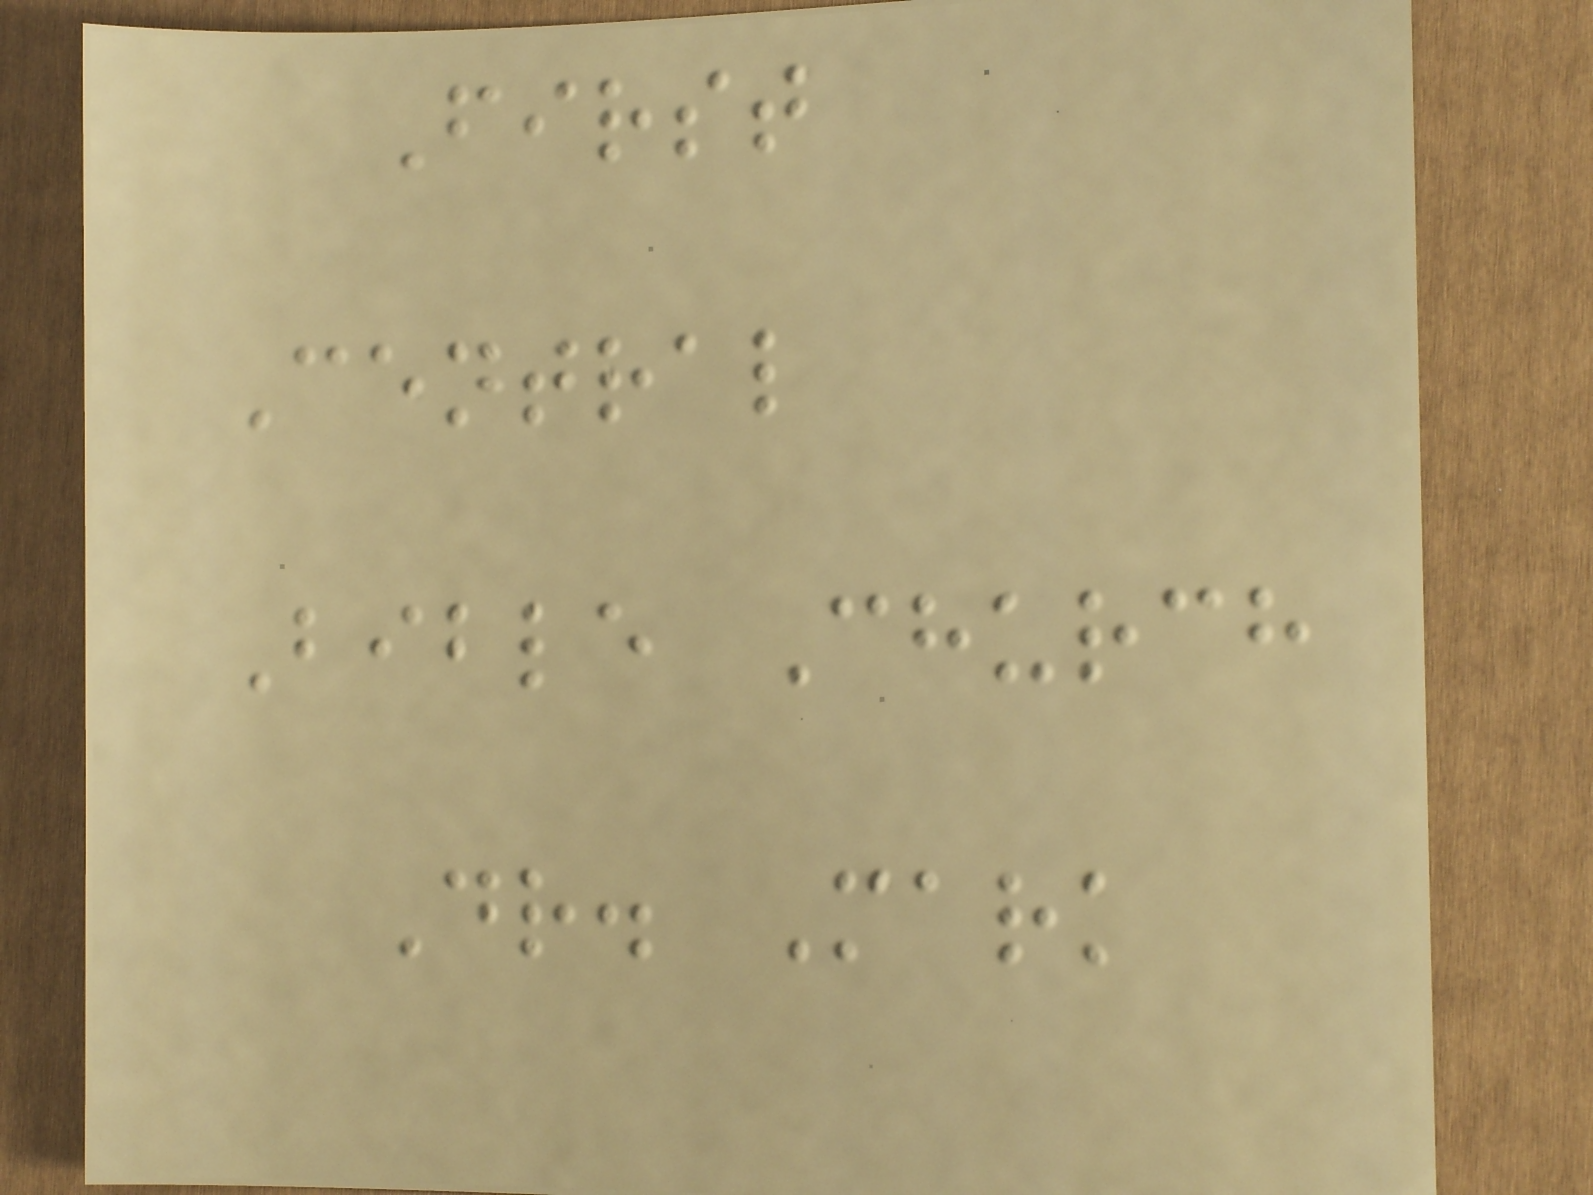First
Central
Bible Church
Dr. Mark
